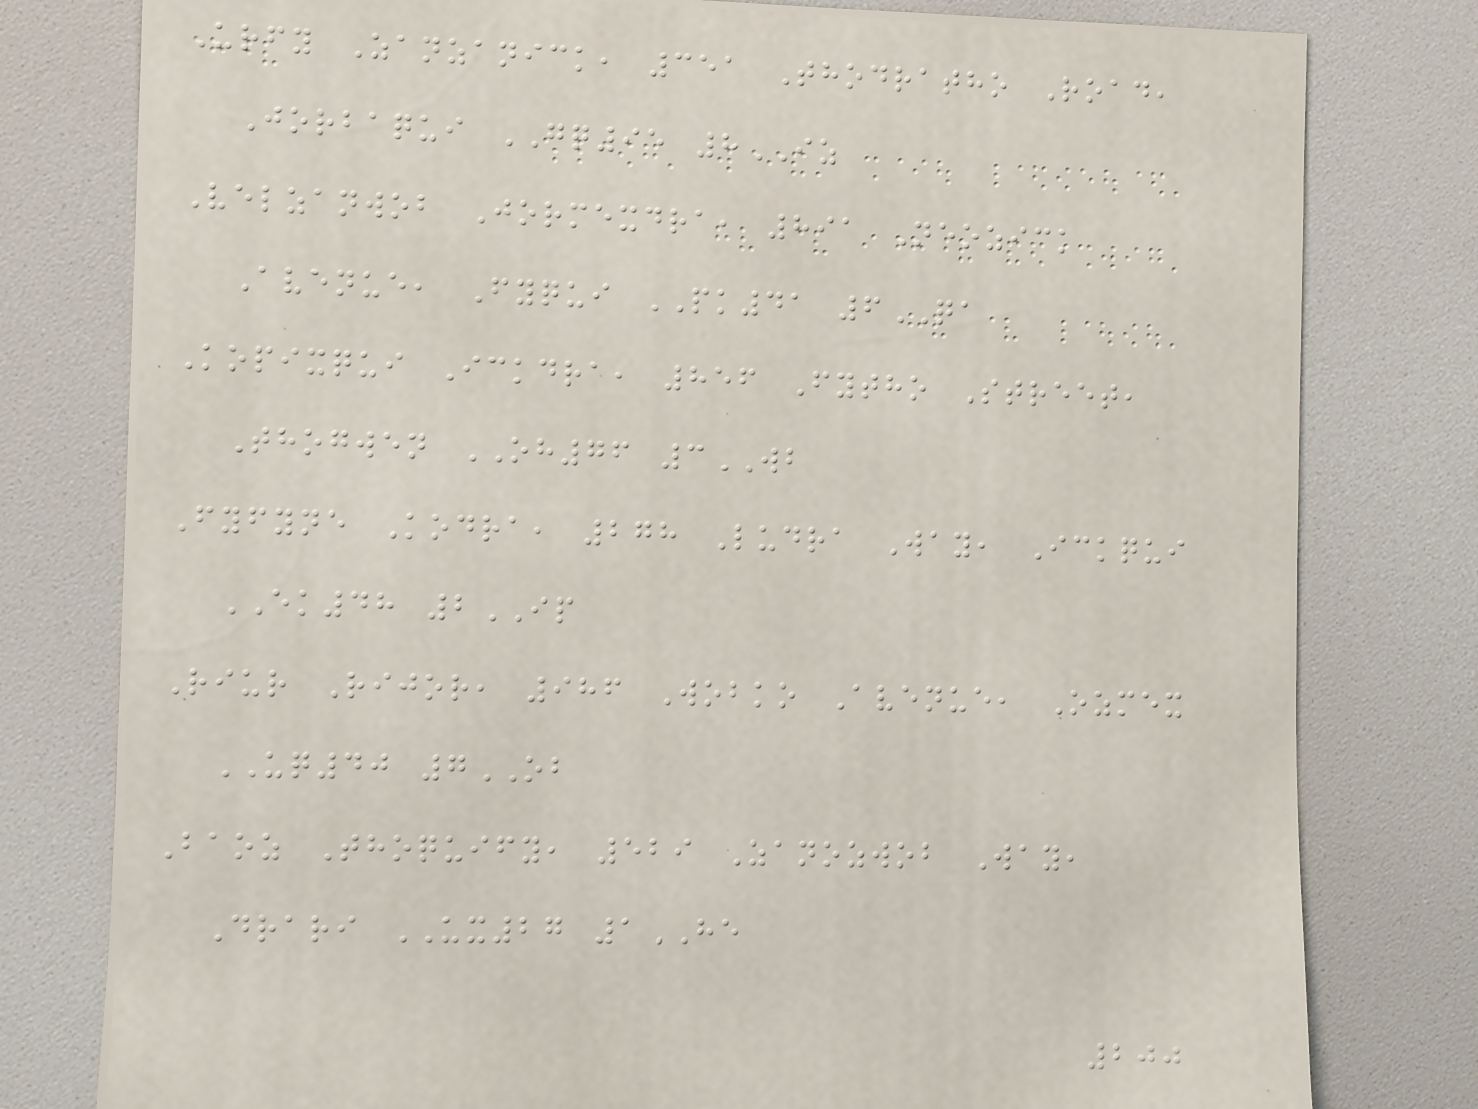Urfy Zanzanick, 351 Thodratho Road,
Jorbaqui GQ95 8IZ
Velzanwob Jormexdra, 891 Neozick
Avenue, Fyqui PK41 6QA
Kopixqui Ickdra, 856 Fytho Street,
Thogwen OH76 3WB
Fyfyne Kodra, 278 Ludra Way, Ickqui
EK48 2IP
Riur Rijor, 986 Wobko Avenue, Ozmex
UQ40 7OB
Baoz Thoquify, 529 Zanozwob Way,
Drari UX27 1HE
200
